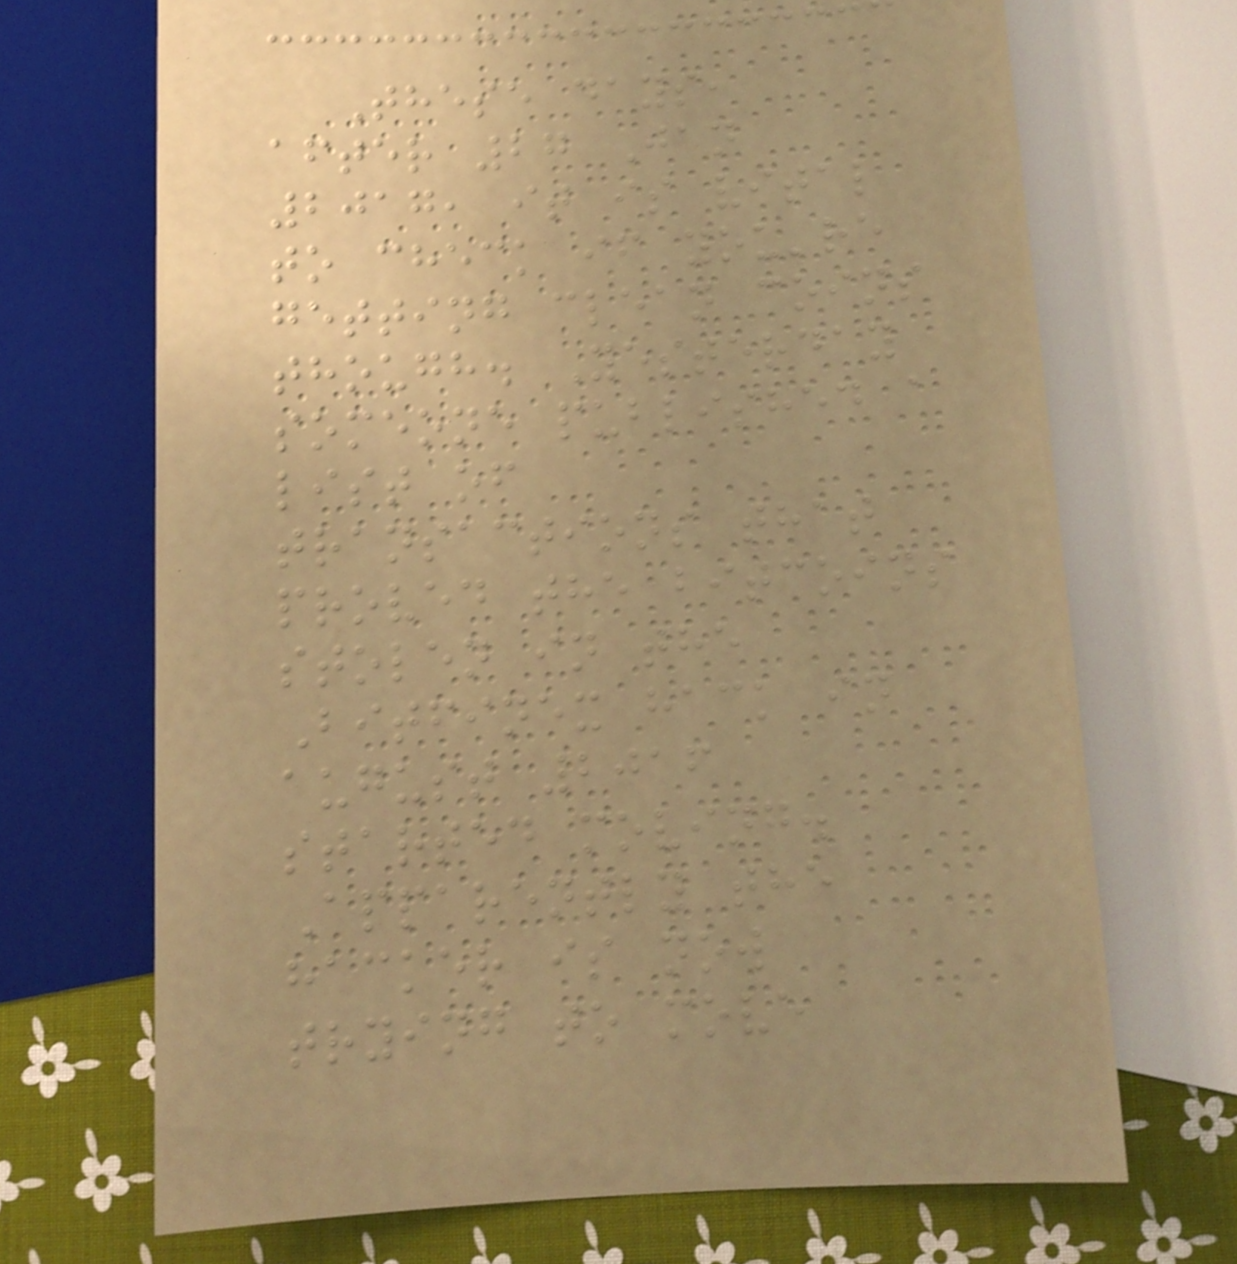These days,
after 27 Jan
2017, it is vital
to check if you're
getting clean coins
though. Yesterday
someone published a
list of
transactions that
proved the bitcoins
stolen in the
Bitfinex hack in
august 2016
started moving.
Apparently the
hacker is now
trying to move
